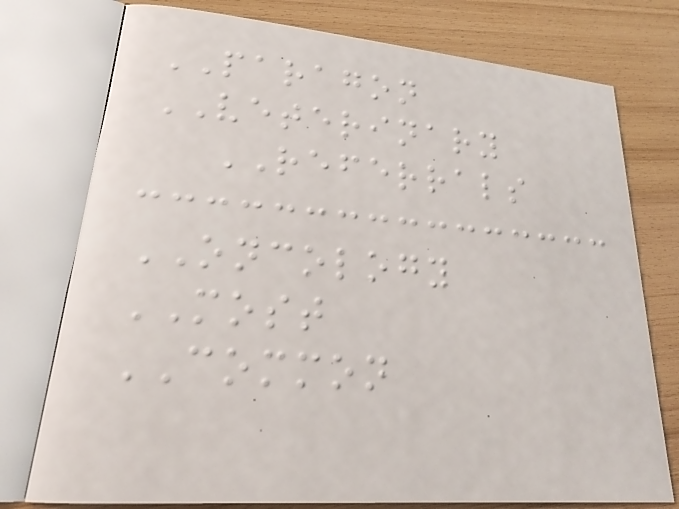PARAGON
VETERINARY
REFERRALS
ONCOLOGY
MOST
COMMON
